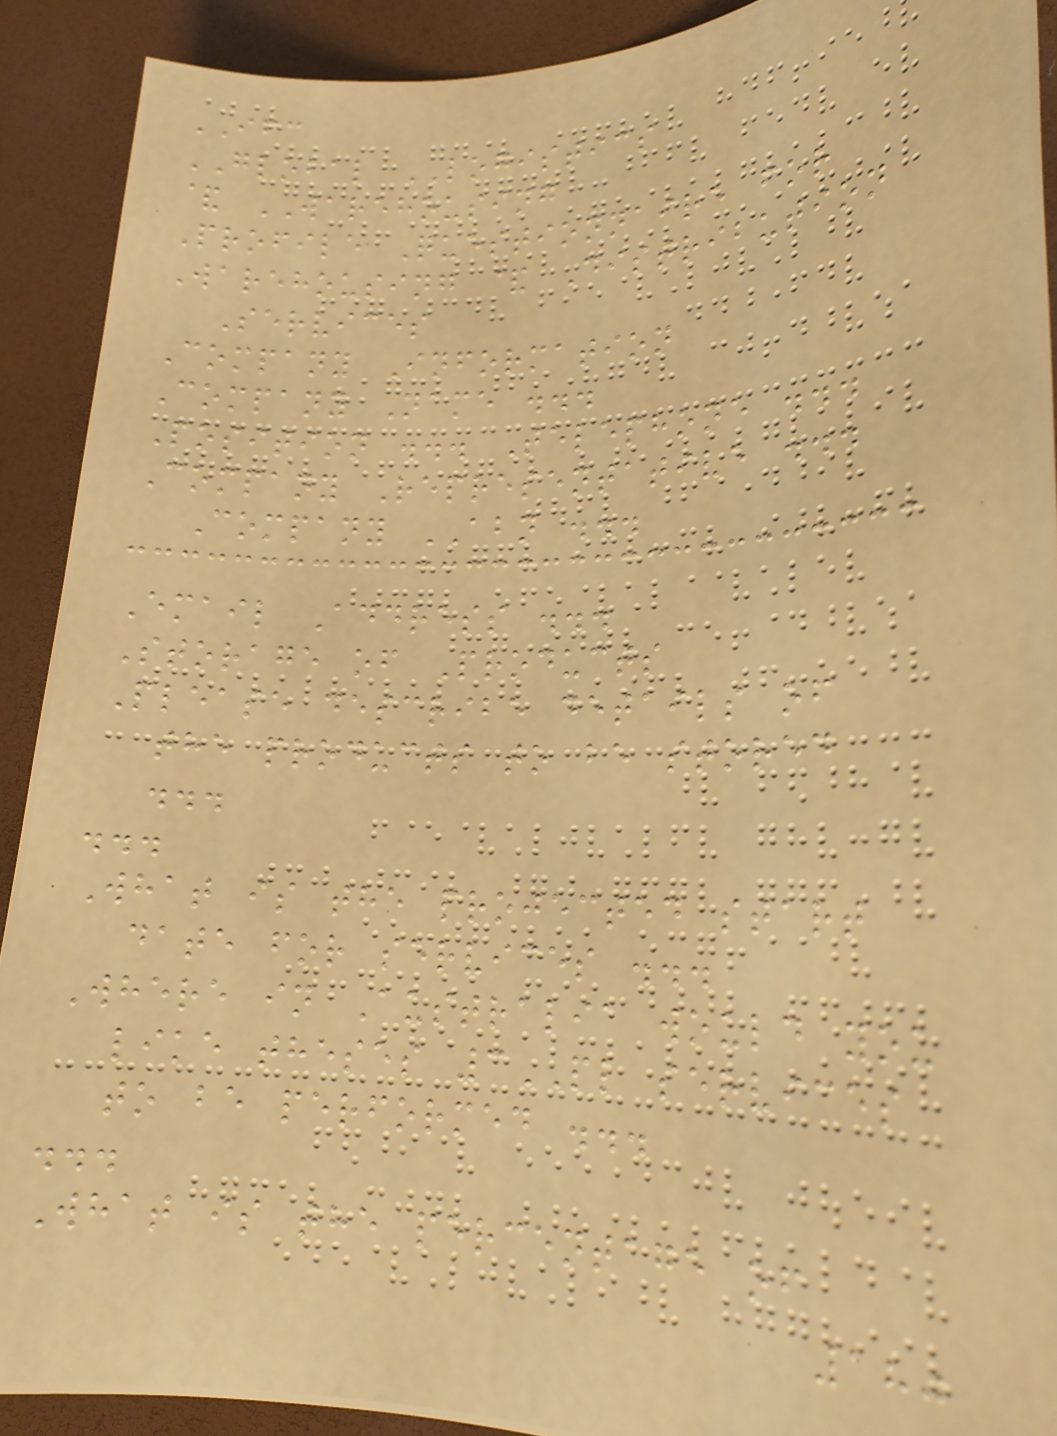IFC
GLOBAL LOGISTICS
& WAREHOUSING
Profile Questionnaire for
Warehousing & Distribution
Services
Company Information
Company Name ...
Position ... Telephone ...
Company Representative ...
Company ABN ...
Email Address ...
Storage of Products
Please describe details of
the products to be stored
...
...
What is the projected start
date for services ...
Where in Australia would you
like theses 3PL services
to be performed ...
...
What is the percentage of
180
